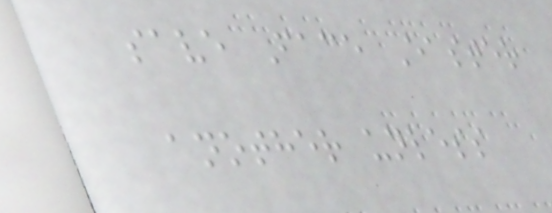save Face Easter
another unless
